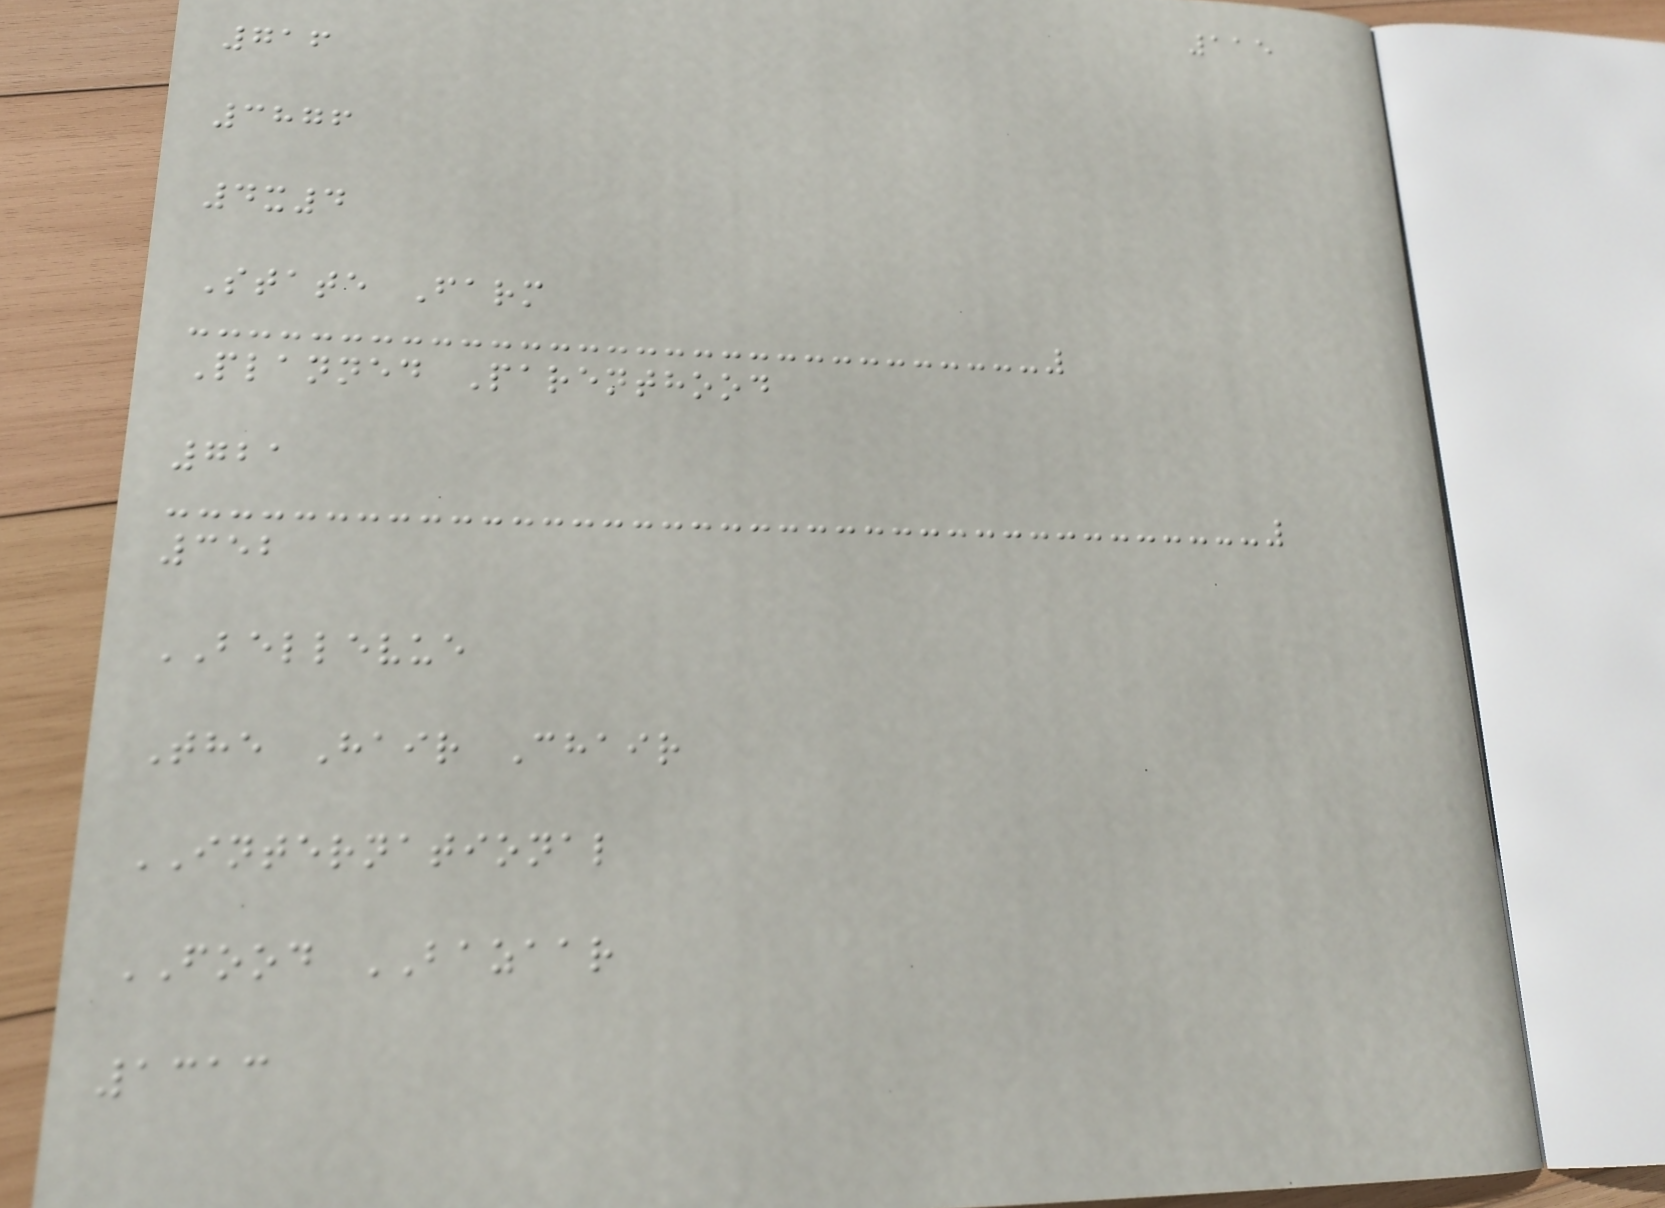115
716
3876
4x4
State Farm
Planned Parenthood
721
352
BELLEVUE
The Hair Chair
INTERNATIONAL
FOOD BAZAAR
1313
